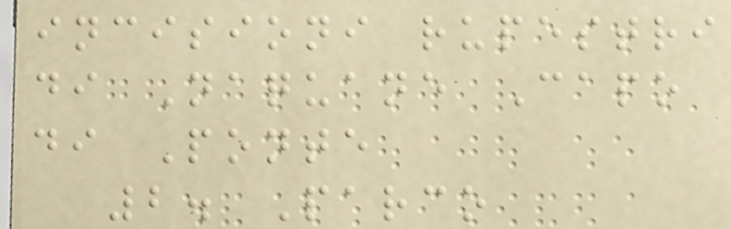incisioni rupestri
di Naquane Capo
di Ponte
2. Parco
